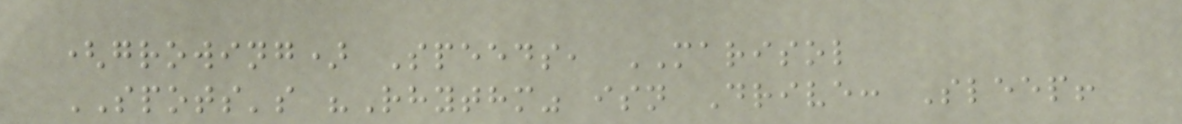(growing) Speeds, MARISOL
SPOTS's "Rhythm" isn Drive: Sleep!
